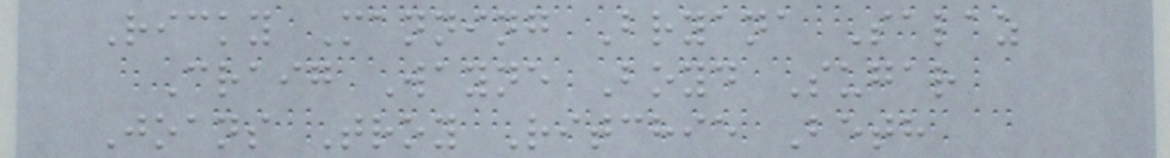Ricky Manning Bryana Salaz
Craig Wayne Boyd Sugar
Joans Troy Ritchie Beth
